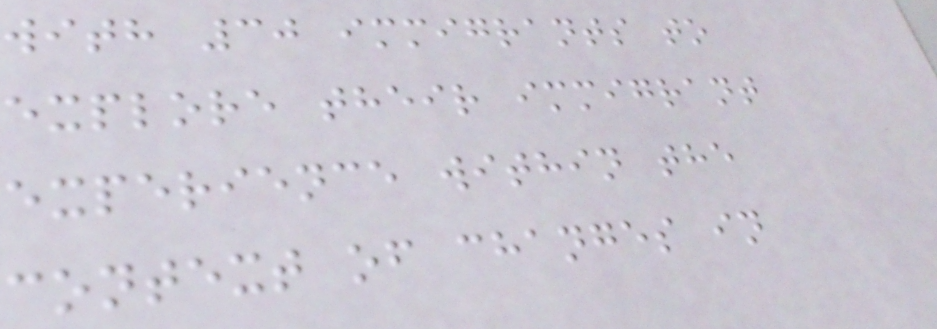with 30 immigrants to
explore their immigrant
experience within the
context of changes in
